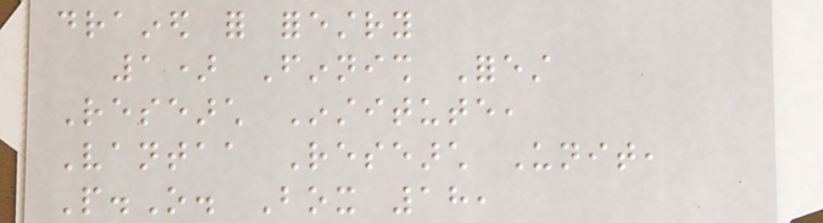drained for forestry
1) Finnish Forest
Research Institute,
Vantaa Research Unit,
P.O. Box 18,
